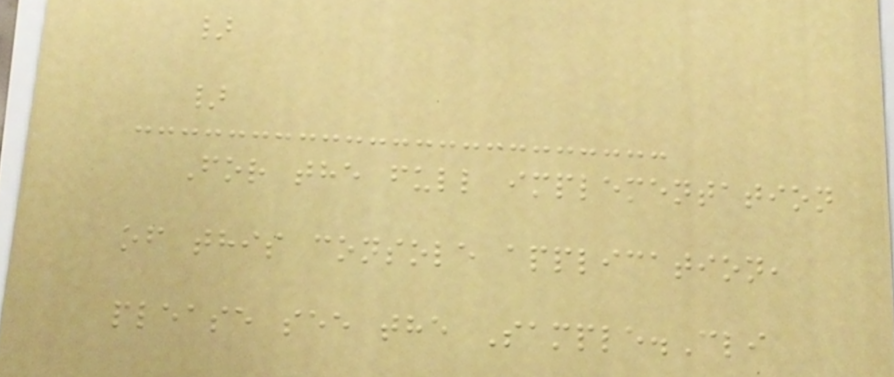}
}
For the full implementation
of this console application,
please see the Sample.Cli
